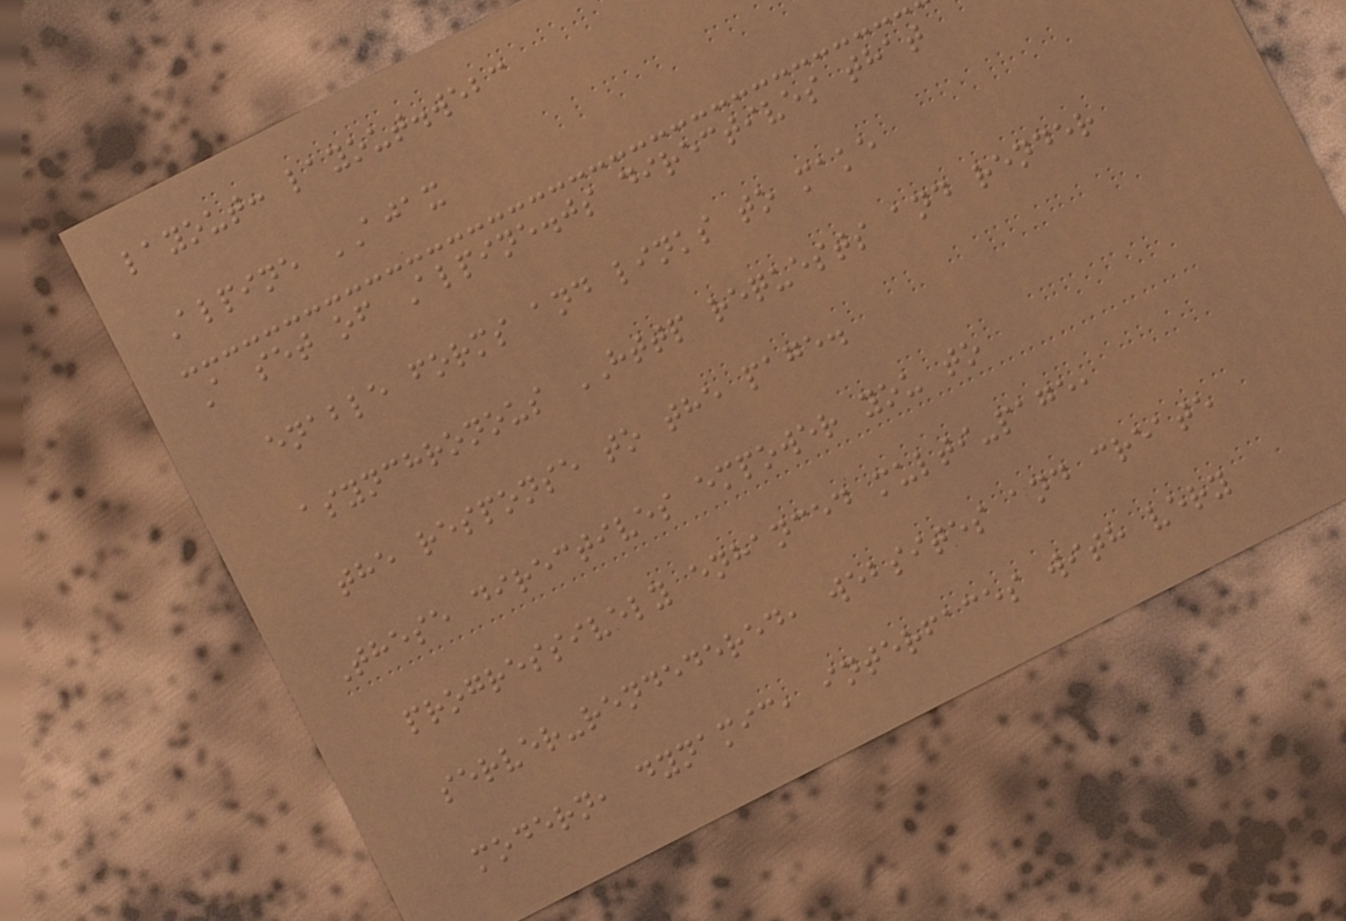layout: layout.webc
Alpine AJAX
A set of Alpine.js directives that
enable forms and links to make
asynchronous HTTP requests and render
the response to the page.
These directives empower you to
progressively enhanced multi-page,
server-rendedered, websites and create
modern, dynamic, interfaces with very
